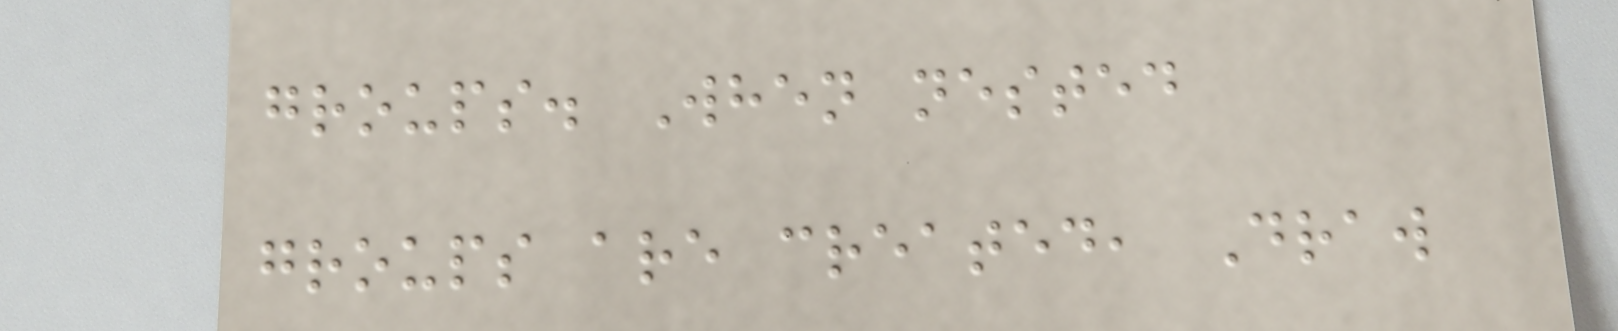groups. When nested
groups are created, Draw
